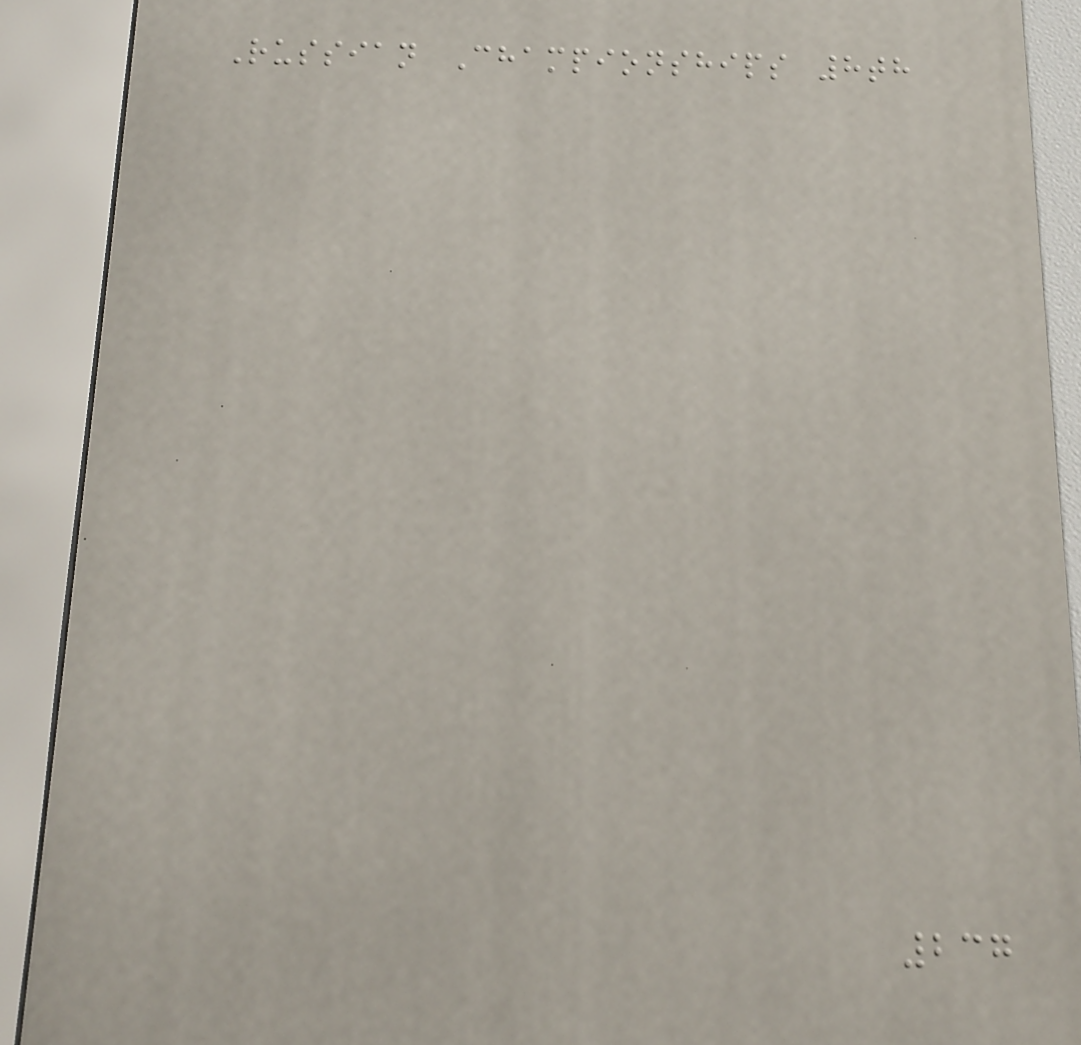Russian Championships 8th
237
